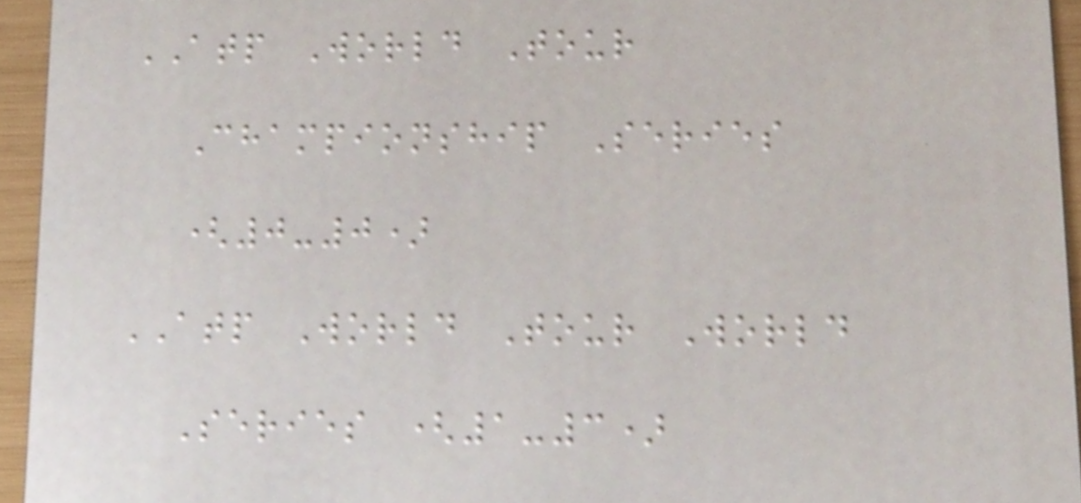ATP World Tour
Championship Series
(0-0)
ATP World Tour World
Series (1-3)
